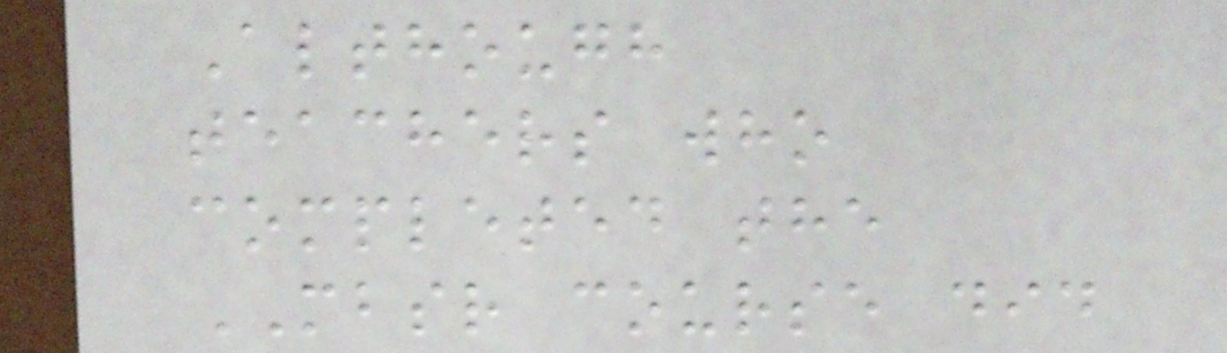Although
teachers who
completed the
MBSR course did
